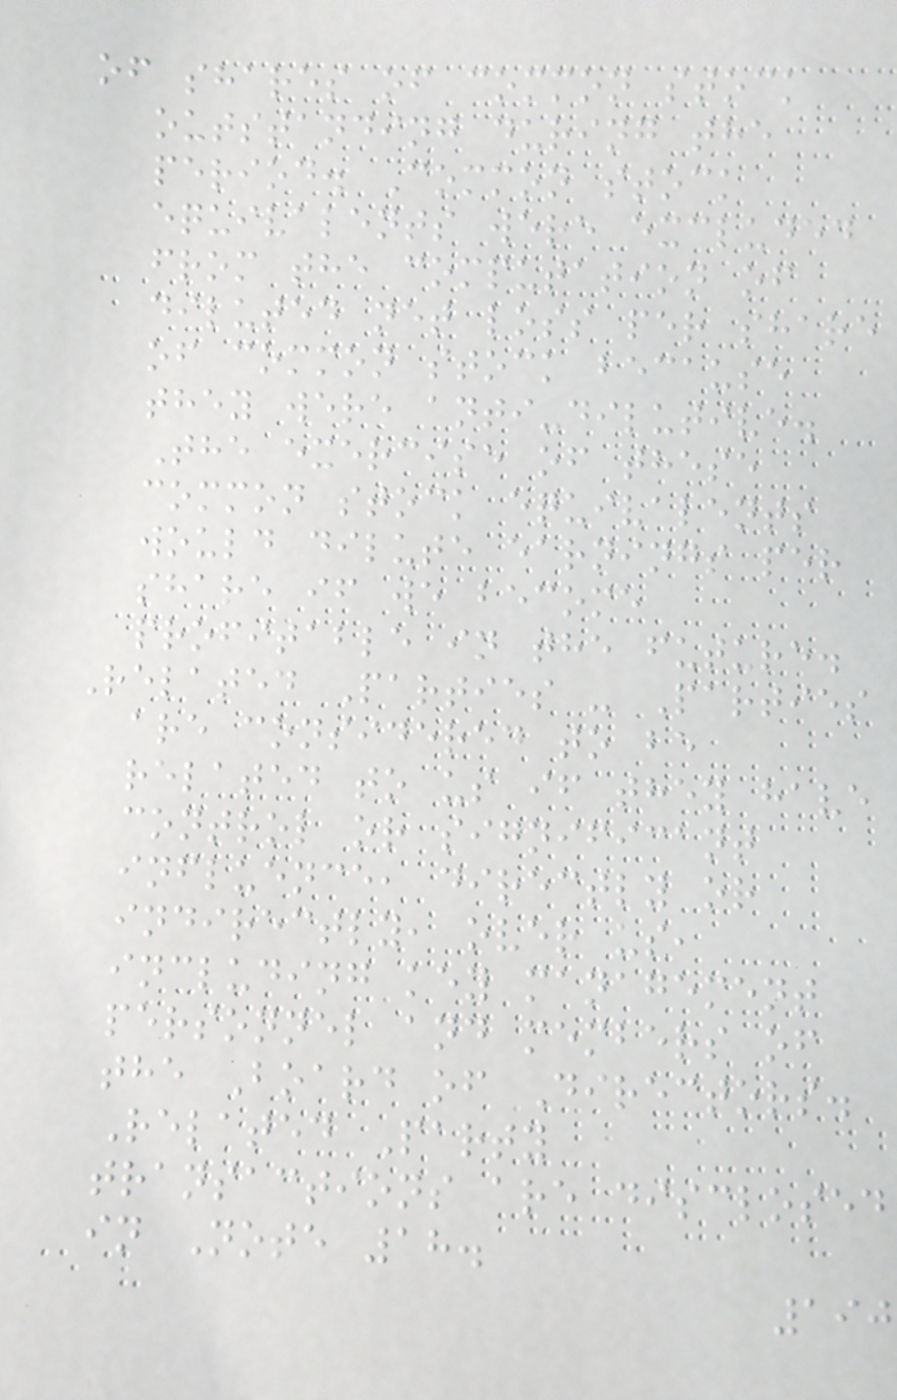of shares of common stock
outstanding during the
period. Common stock
equivalents were excluded
from the computation of
diluted net loss per share
of common stock because
they were anti-dilutive.
The exercise of these
common stock equivalents
would dilute earnings per
share if we become
profitable in the future.
Related Parties - Parties
are considered to be
related to us if they have
control or significant
influence, directly or
indirectly, over us,
including key management
personnel and members of
the Board of Directors.
Related Party
transactions are disclosed
in Note 18.
190
